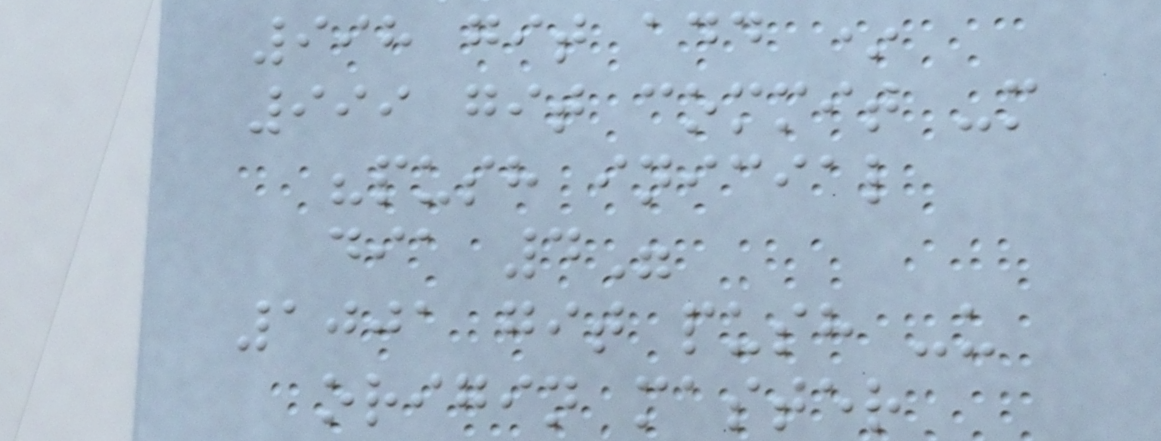998 git add *
999 git commit -m
"push inicial
dia 4"
1001 git push -u
origin master
